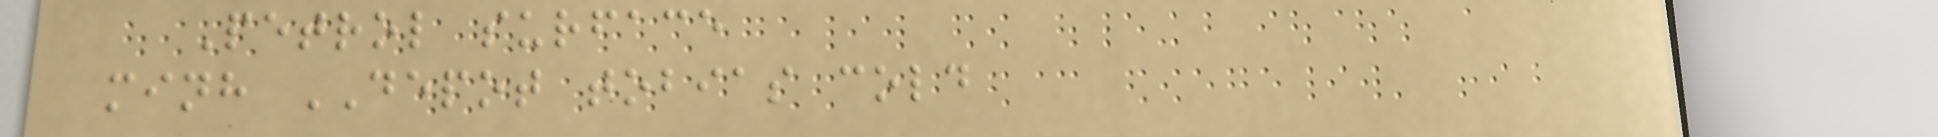Petrol surface
minh DEPOT tobias cold
